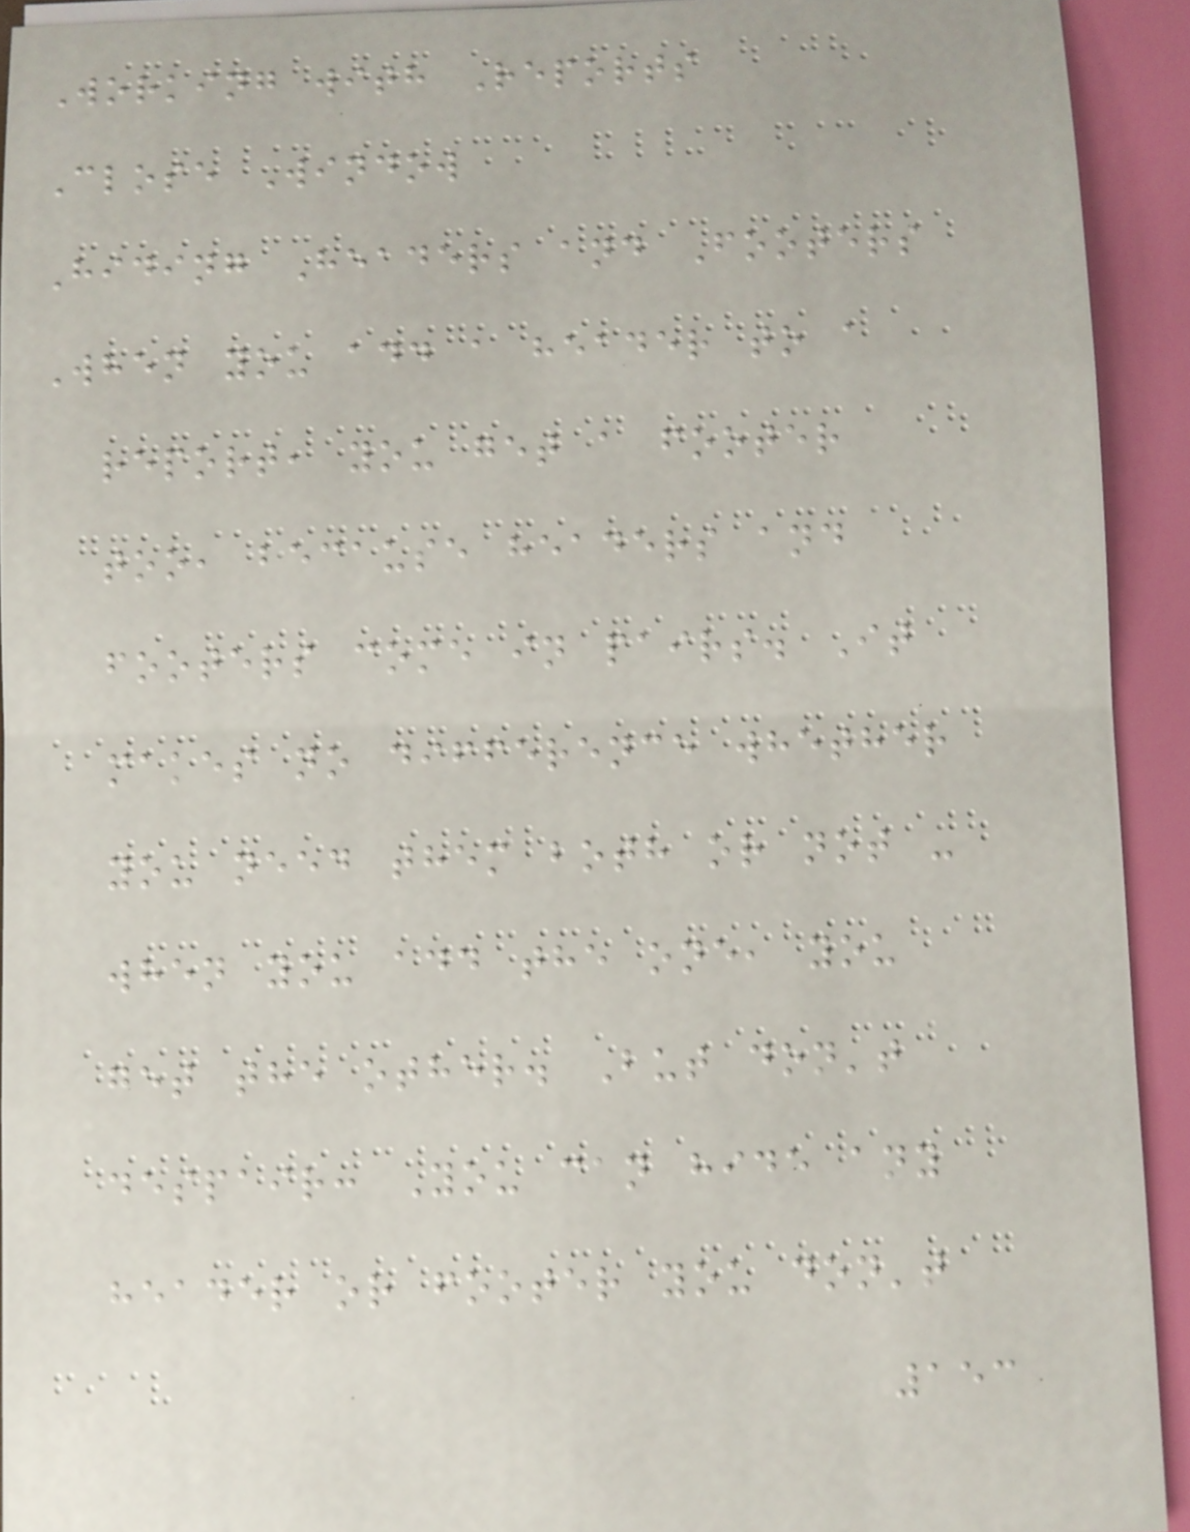Working with Reports
Close Window
Hiding Headers and Footers
When you add a header to a
report, you get a footer
too, because headers and
footers come in pairs. It
makes no difference whether
you need them both or not -
when you add the one, you
get the other. But don't
despair: You can hide any
header or footer you don't
153
